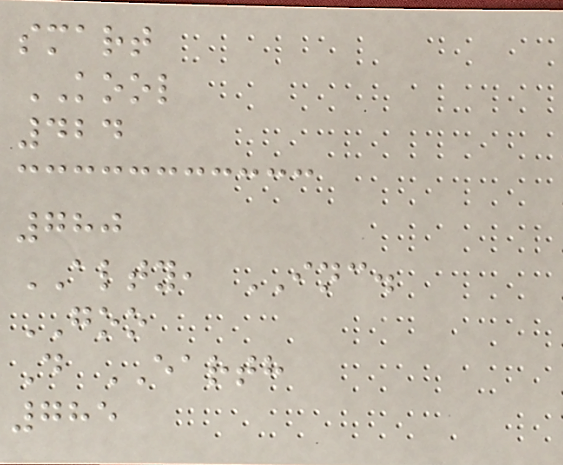smart
KOOL
424
780
ALTY, INC.
GOO
D EARTH
785
